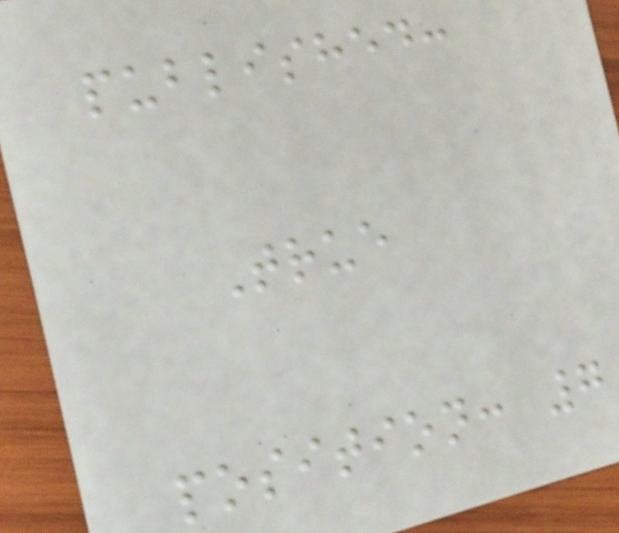published:
True
position: 7
